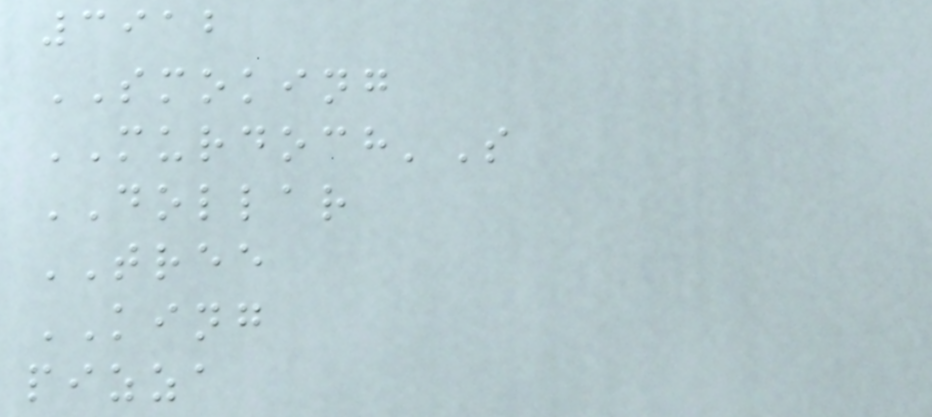3912
SMOKING
MURDOCH'S
DOLLAR
TREE
KING
pizza
